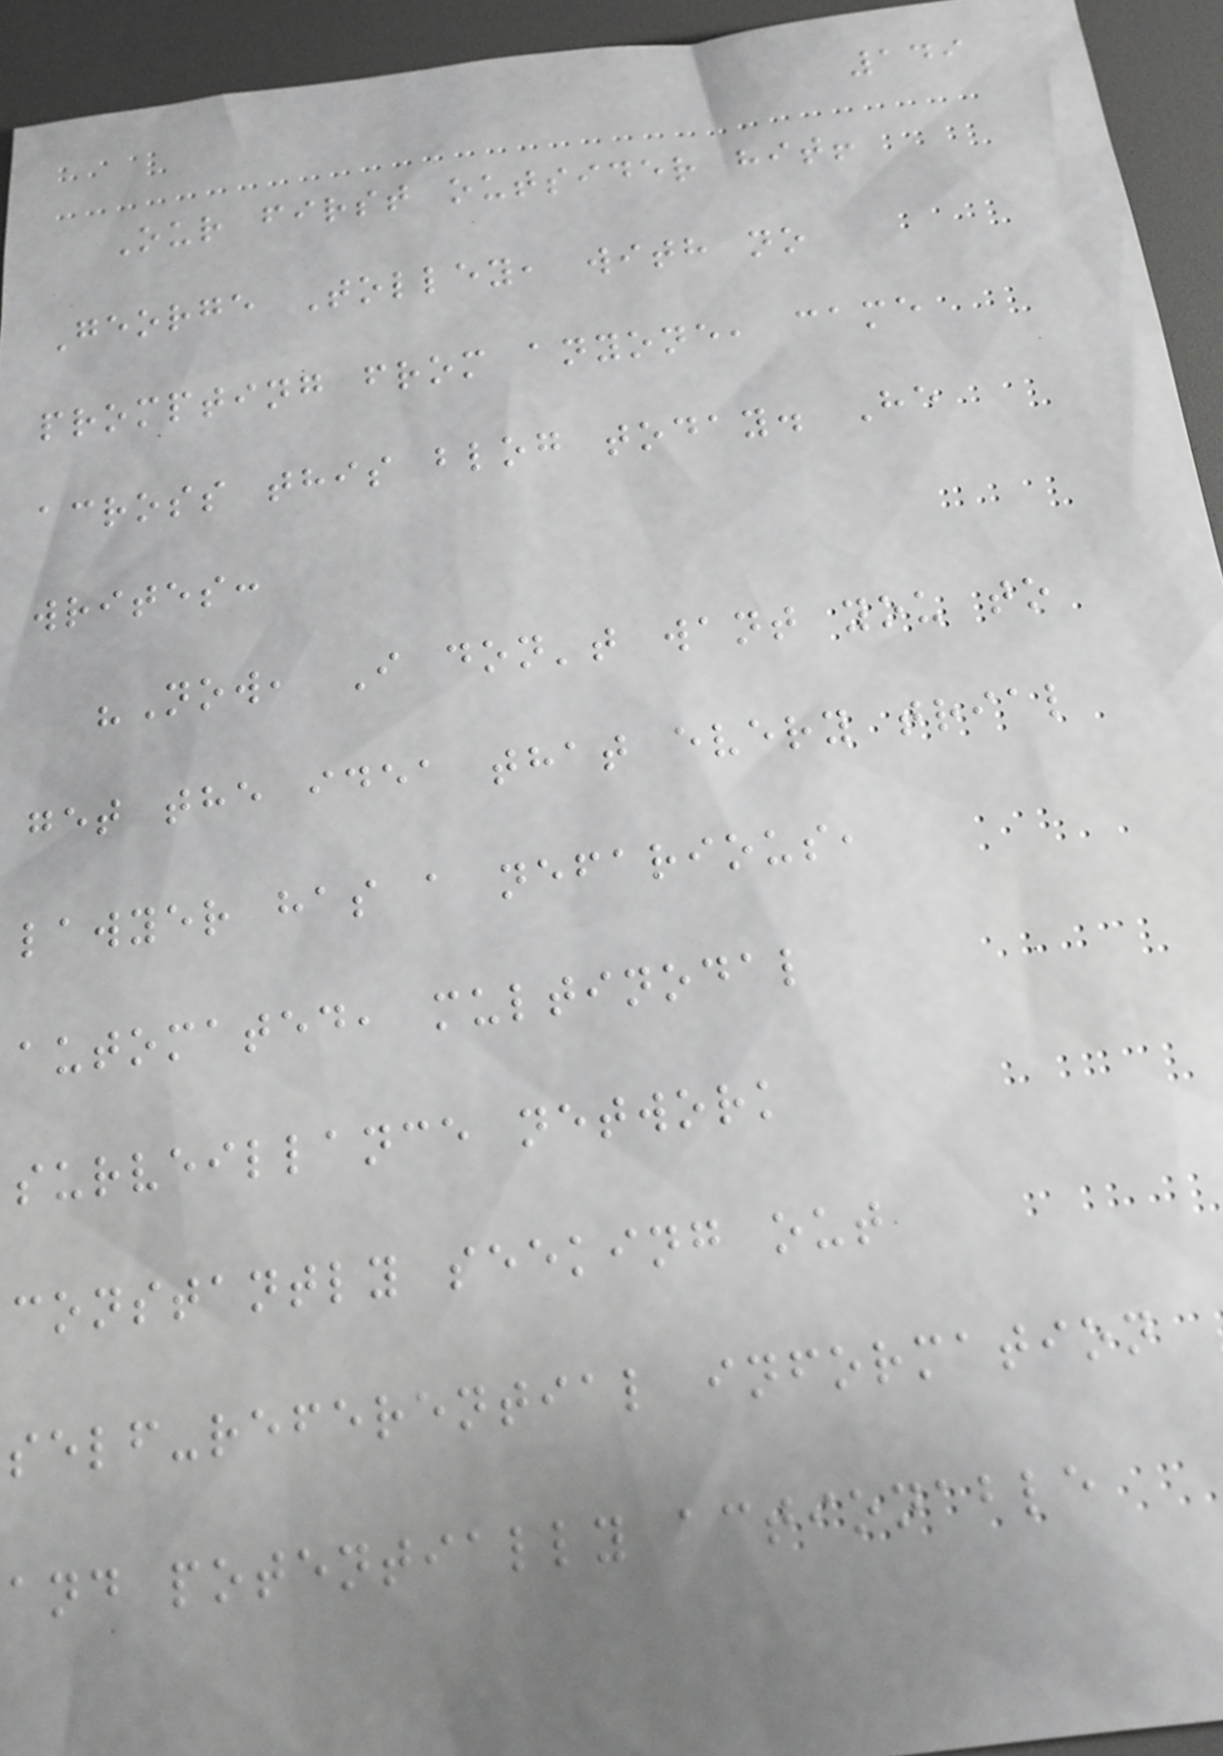149
Our first outsider hit!
George Tolley, with no
prompting from anyone, came
across this blog today. He
writes:
"Now, I don't want you to
get the idea that every trial
lawyer has a nefarious,
automated, multinodal
surveillance network
constantly seeking out
self-referential information
and potentially actionable
